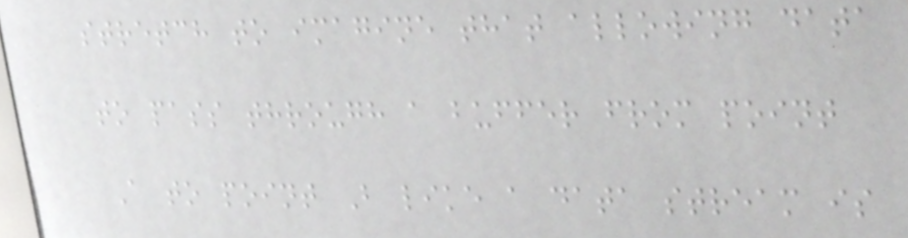stretch to imagine that allowing data
to pass through a buffer from point
A to point B like a data stream is
